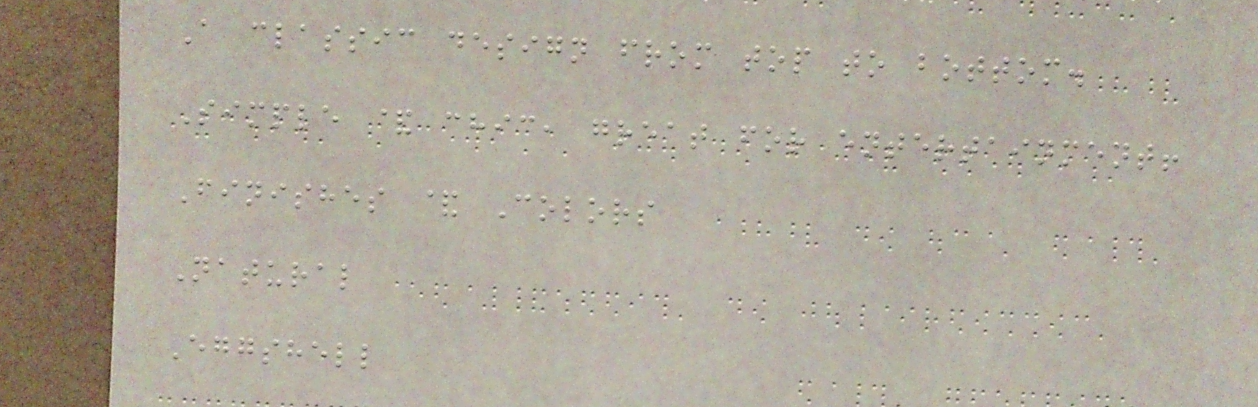A classic design from top to bottom.
Simple & chic, great for entertainment!
Finishes & Colors
Natural
Eggshell
